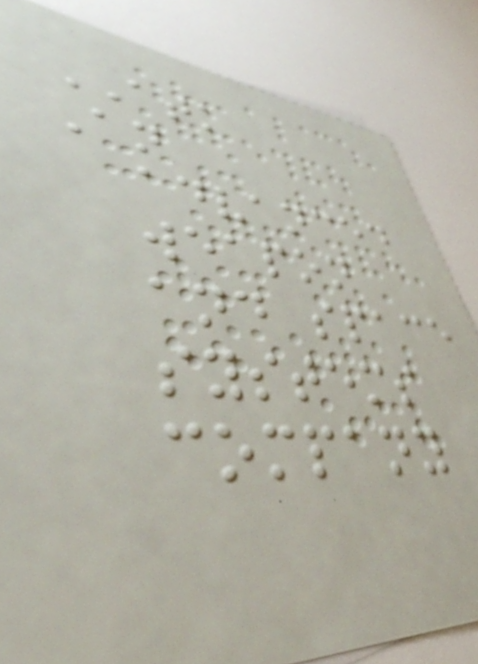ATK
An
advanced
weapon
and space
systems
company
